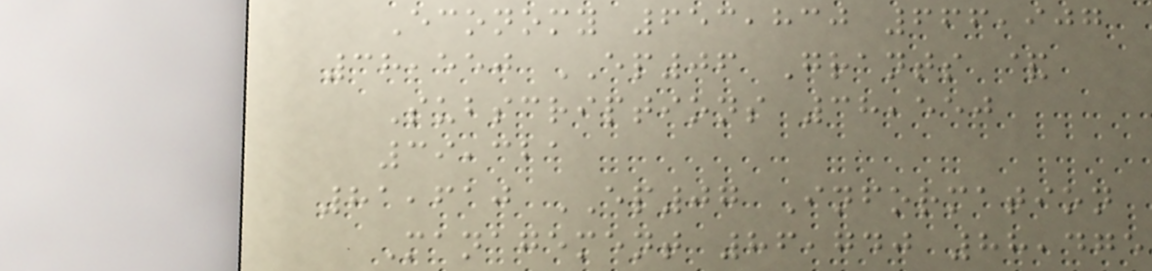Economy 653,830 666,907
38,550 EP06 Grants &
Subscriptions 38,550
39,321
81,610 EP07 Information
Management 86,740 88,475
